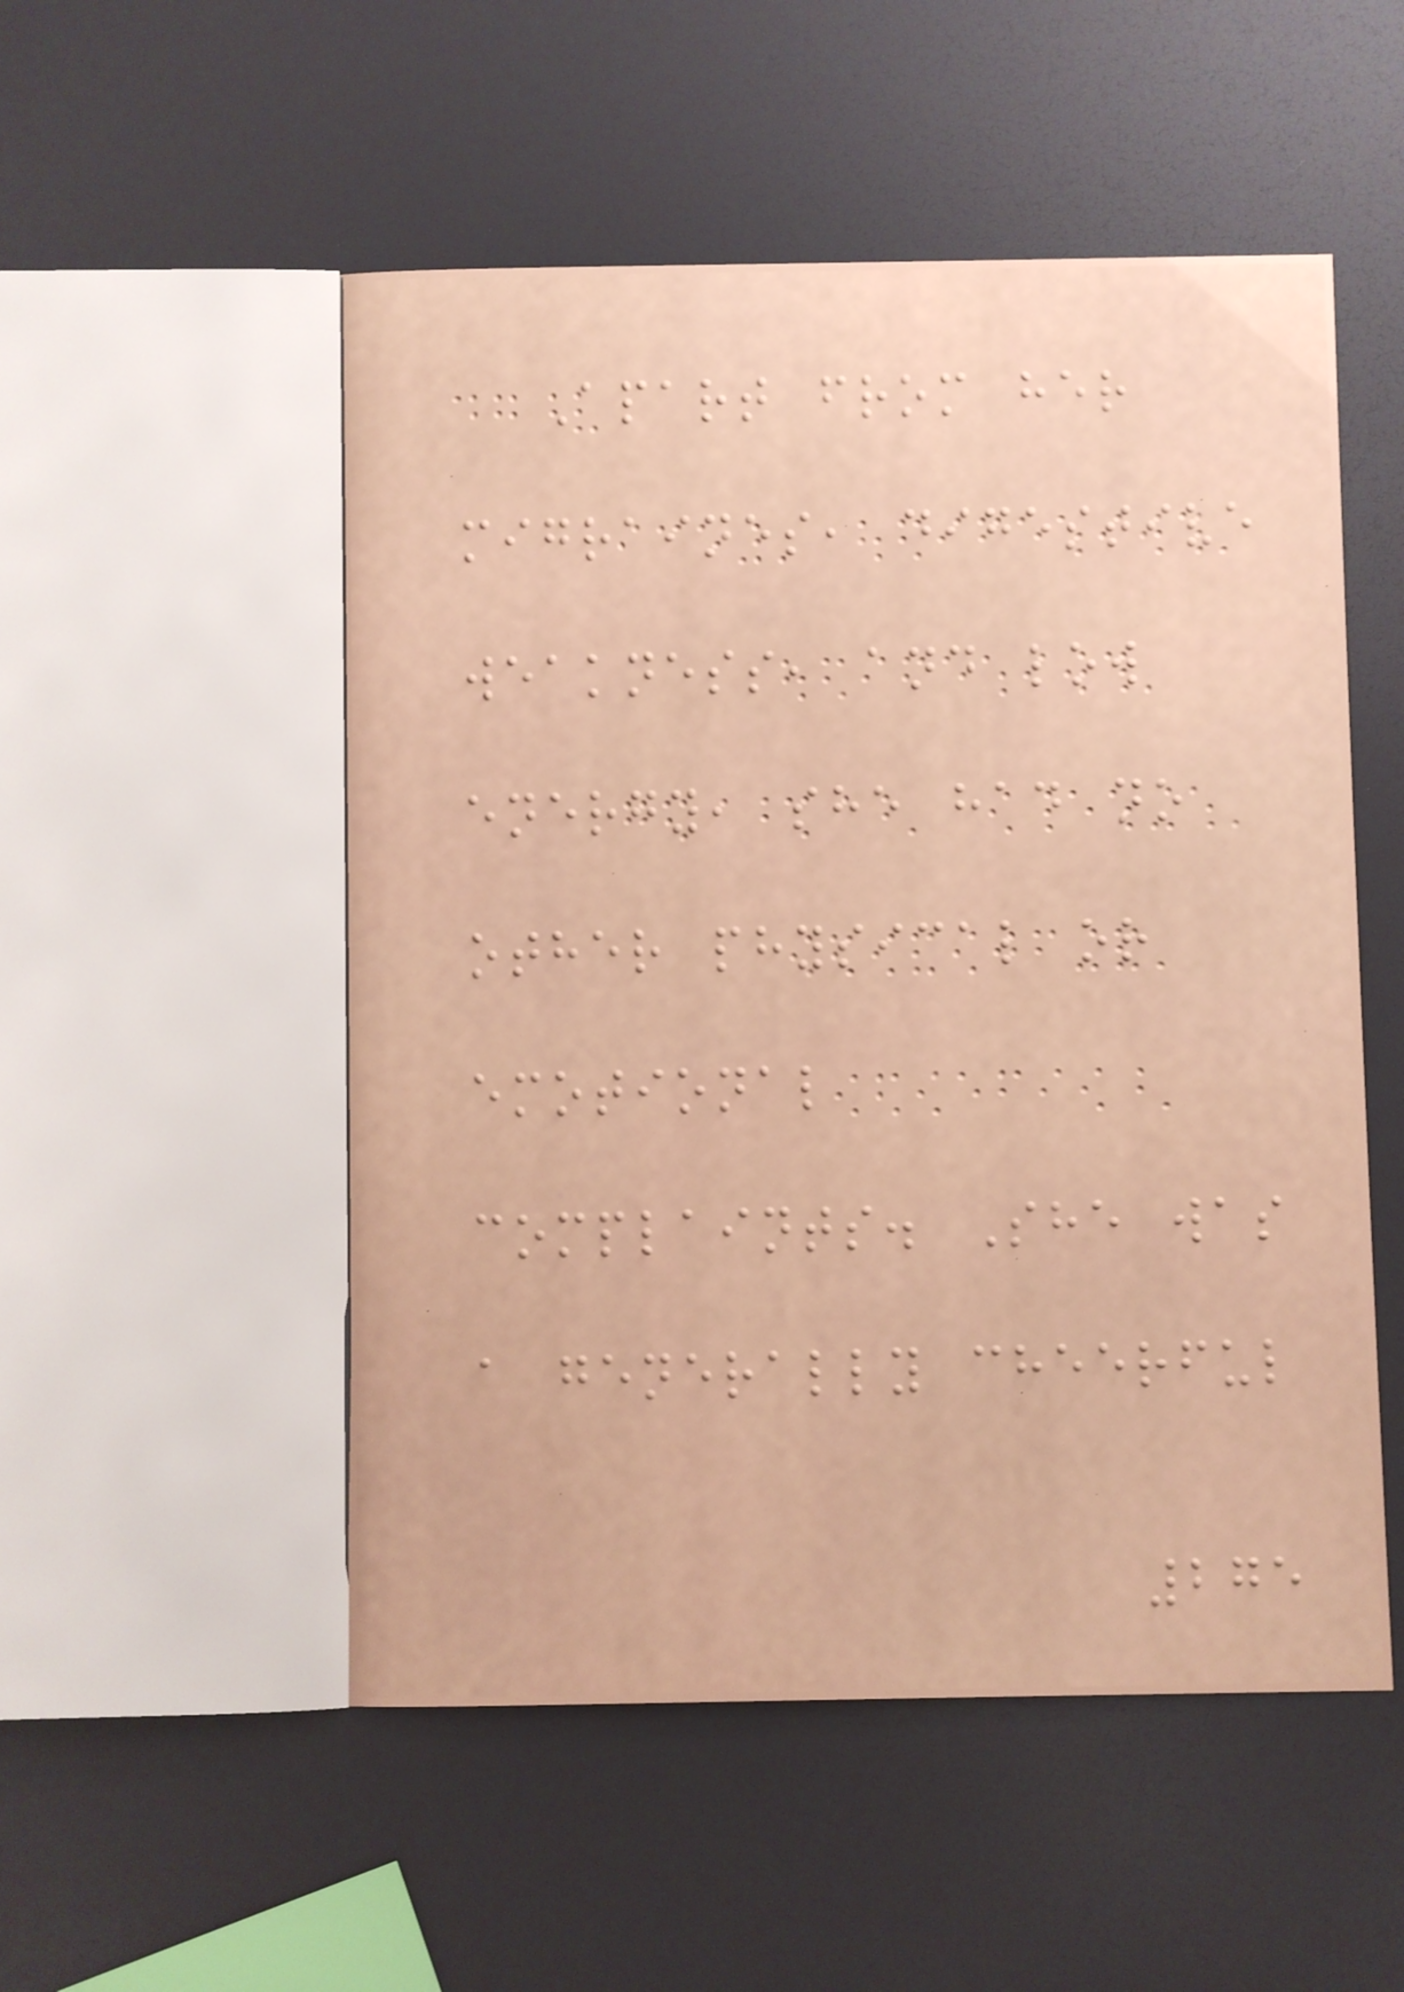Apart from her
migraines, digestive
weakness, and low
energy, she had no
other physical or
emotional
complaints. She was
a generally cheerful
275
